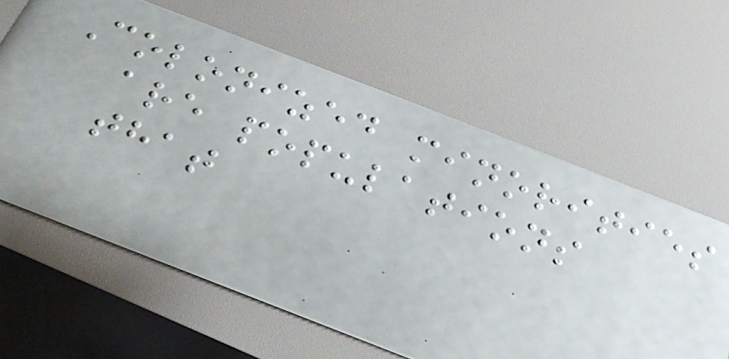Colonized minorities
are populations
that
